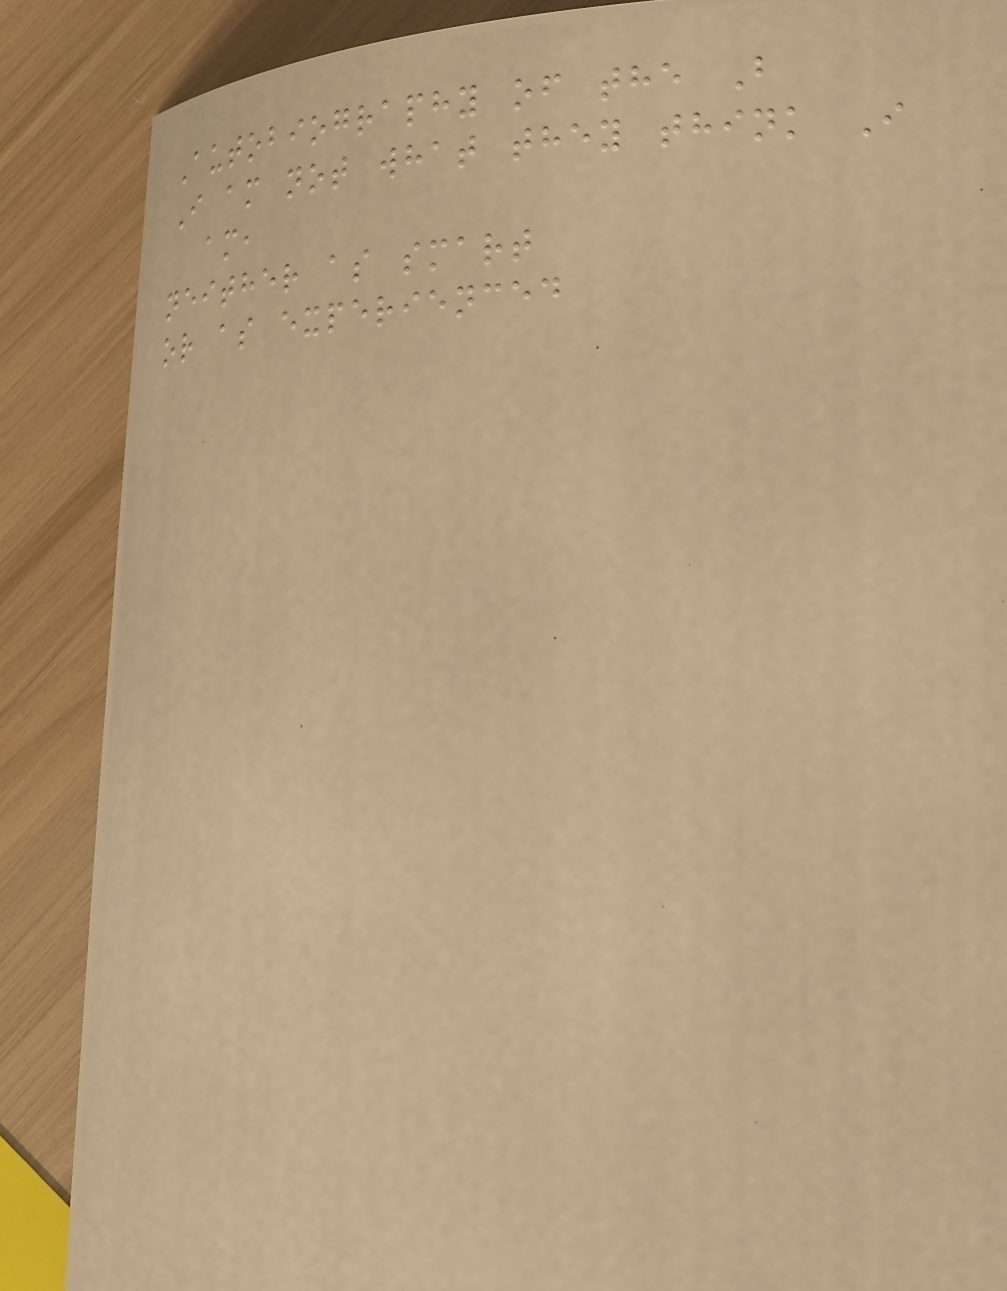Autobiography of the B
I am not what they think I
am,
neither as smart
or as experienced
